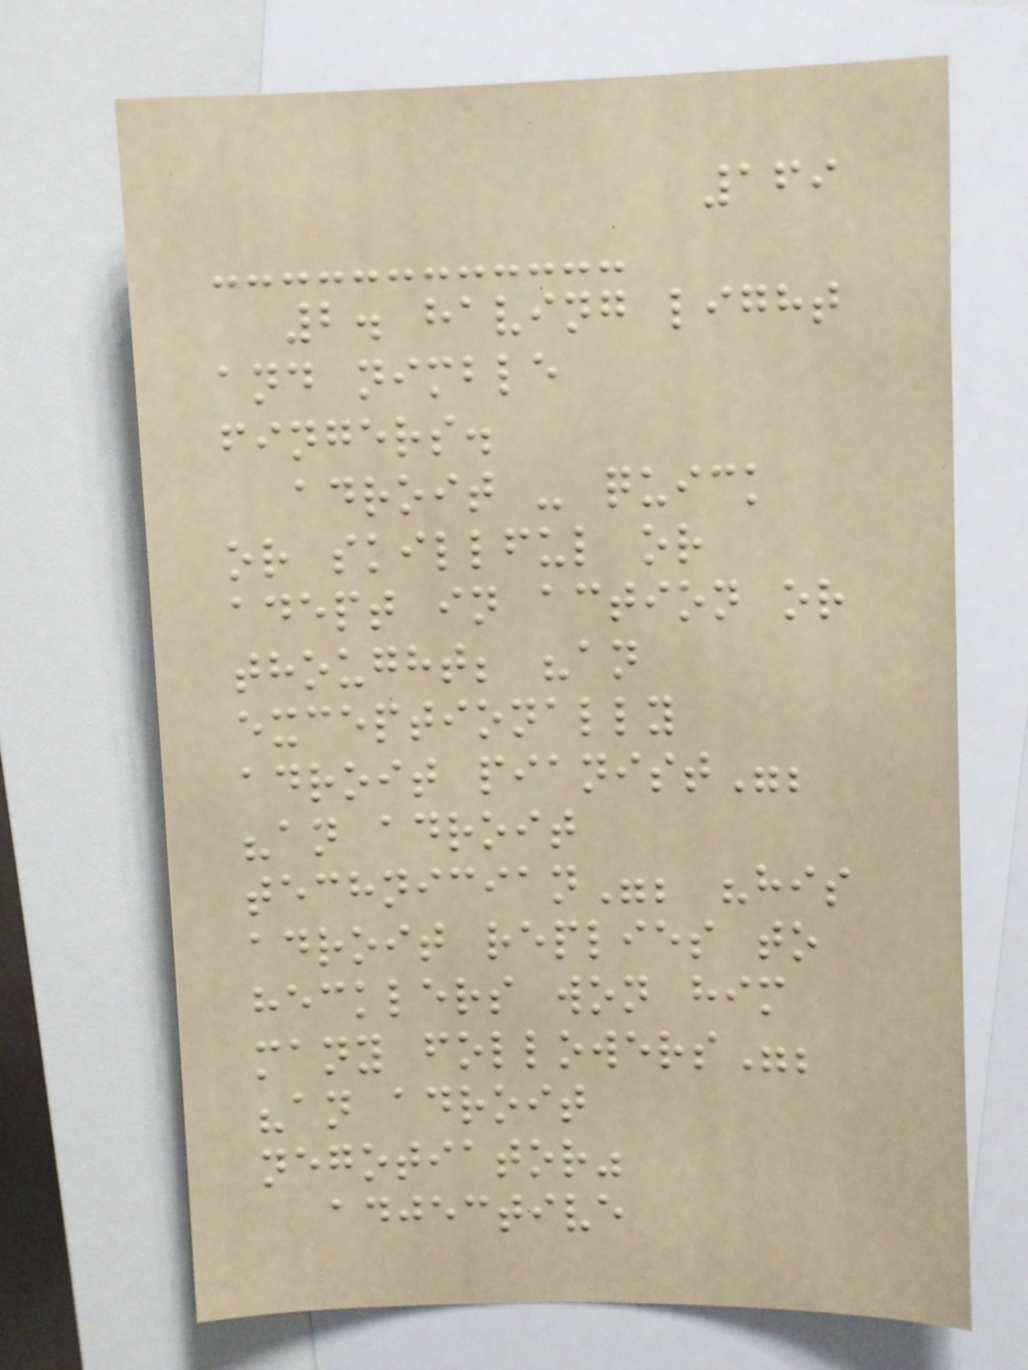169
2. having light
and nimble
fingers.
adroit - quick
or skillful or
adept in action or
thought; "an
exceptionally
adroit pianist";
"an adroit
technician"; "his
adroit replies to
hecklers won him
many followers";
"an adroit
negotiator"
adjective
